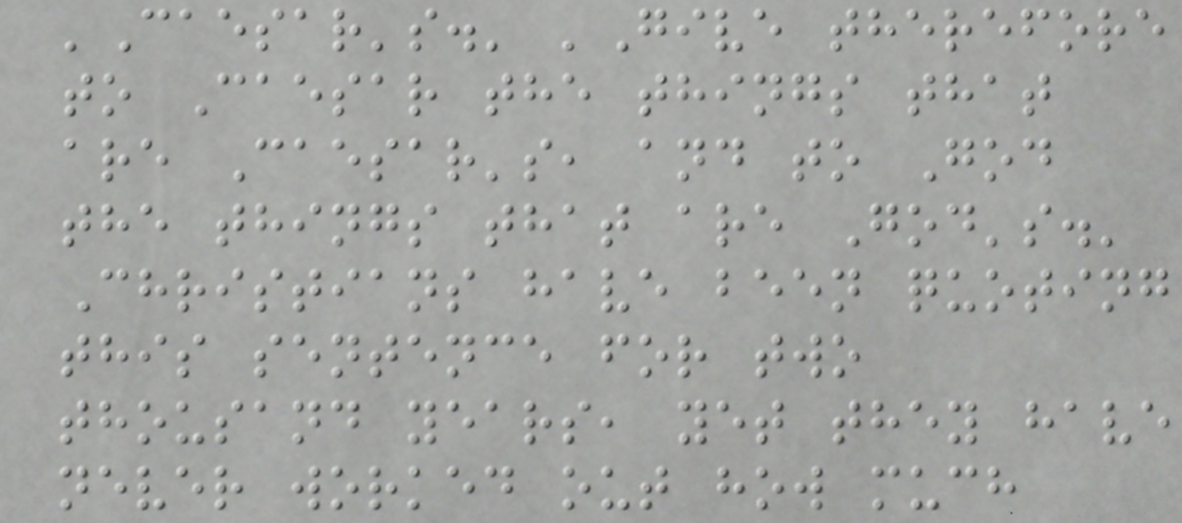'Caesar's.' 'Give therefore
to Caesar the things that
are Caesar's, and to God
the things that are God's.'
Christians have been quoting
this sentence for two
thousand years, yet they have
never worked out how much
